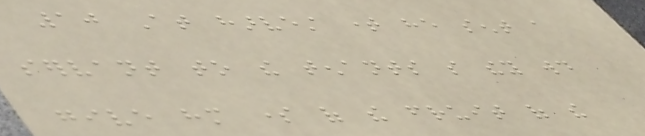10 At harvest time he sent a
servant to the tenants so they would
give him some of the fruit of the
